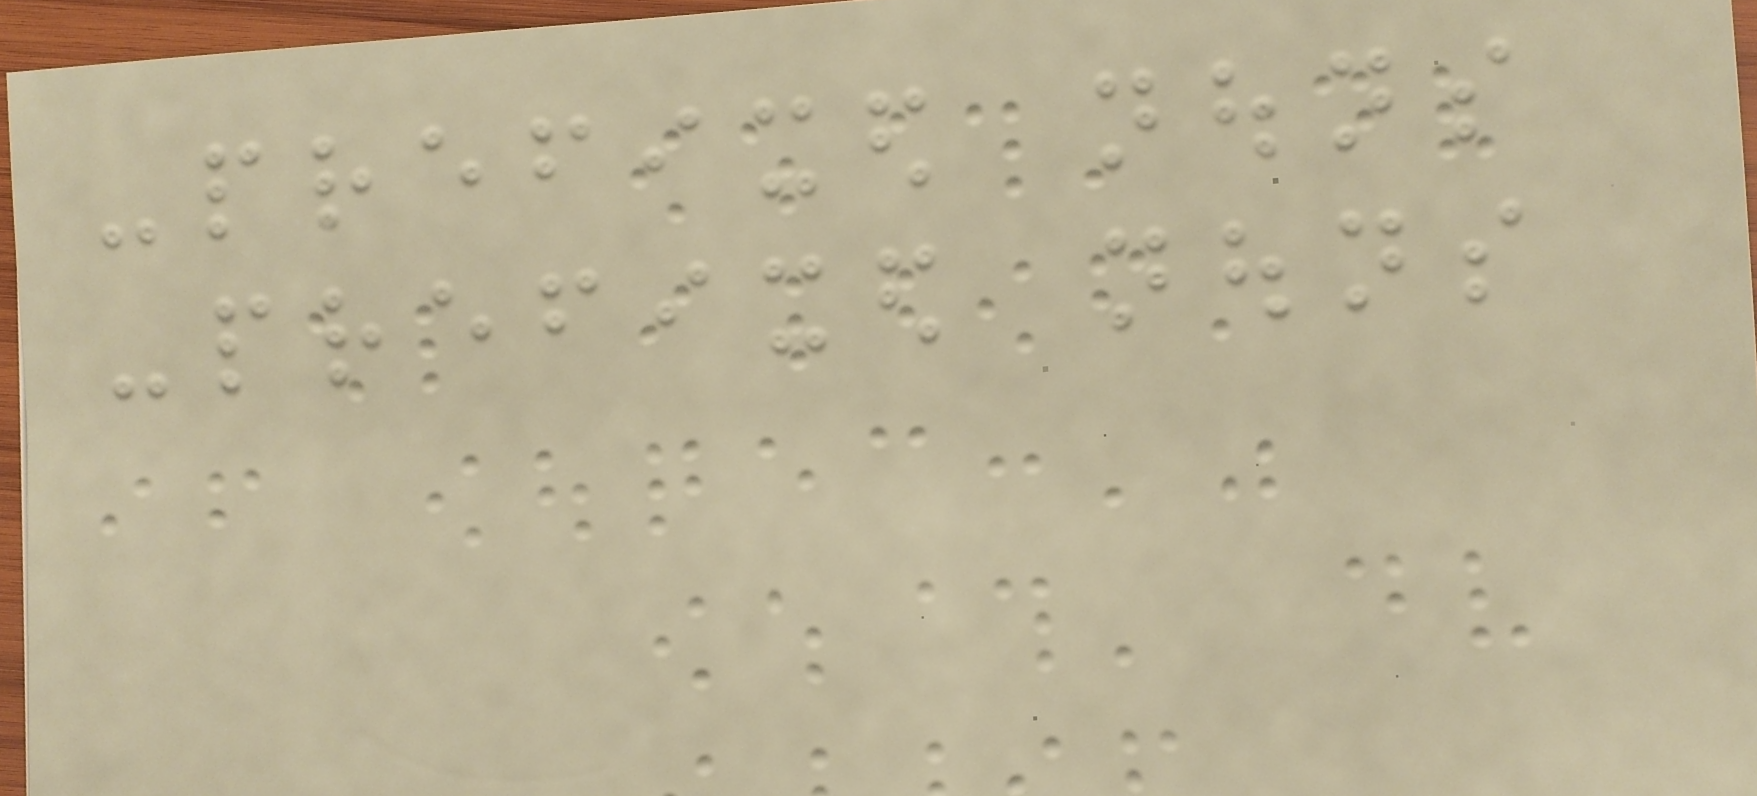-prefixed nouns
-prefixed nouns
